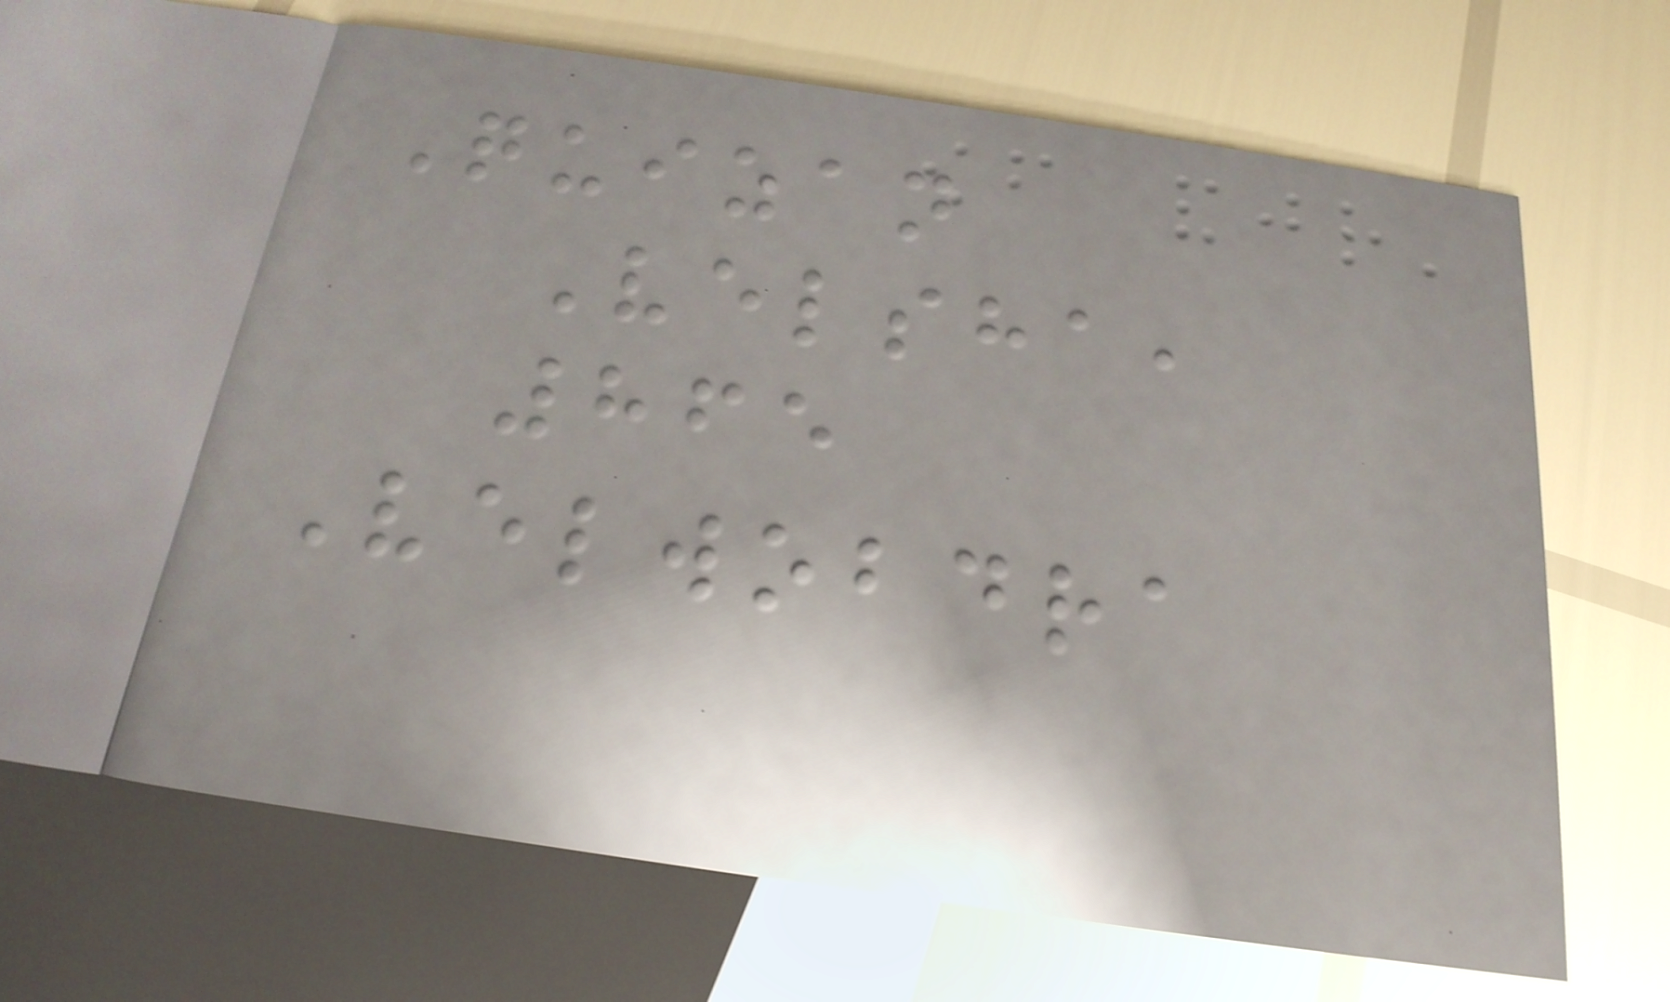Quizan
Velsha,
865
Velwobdra
